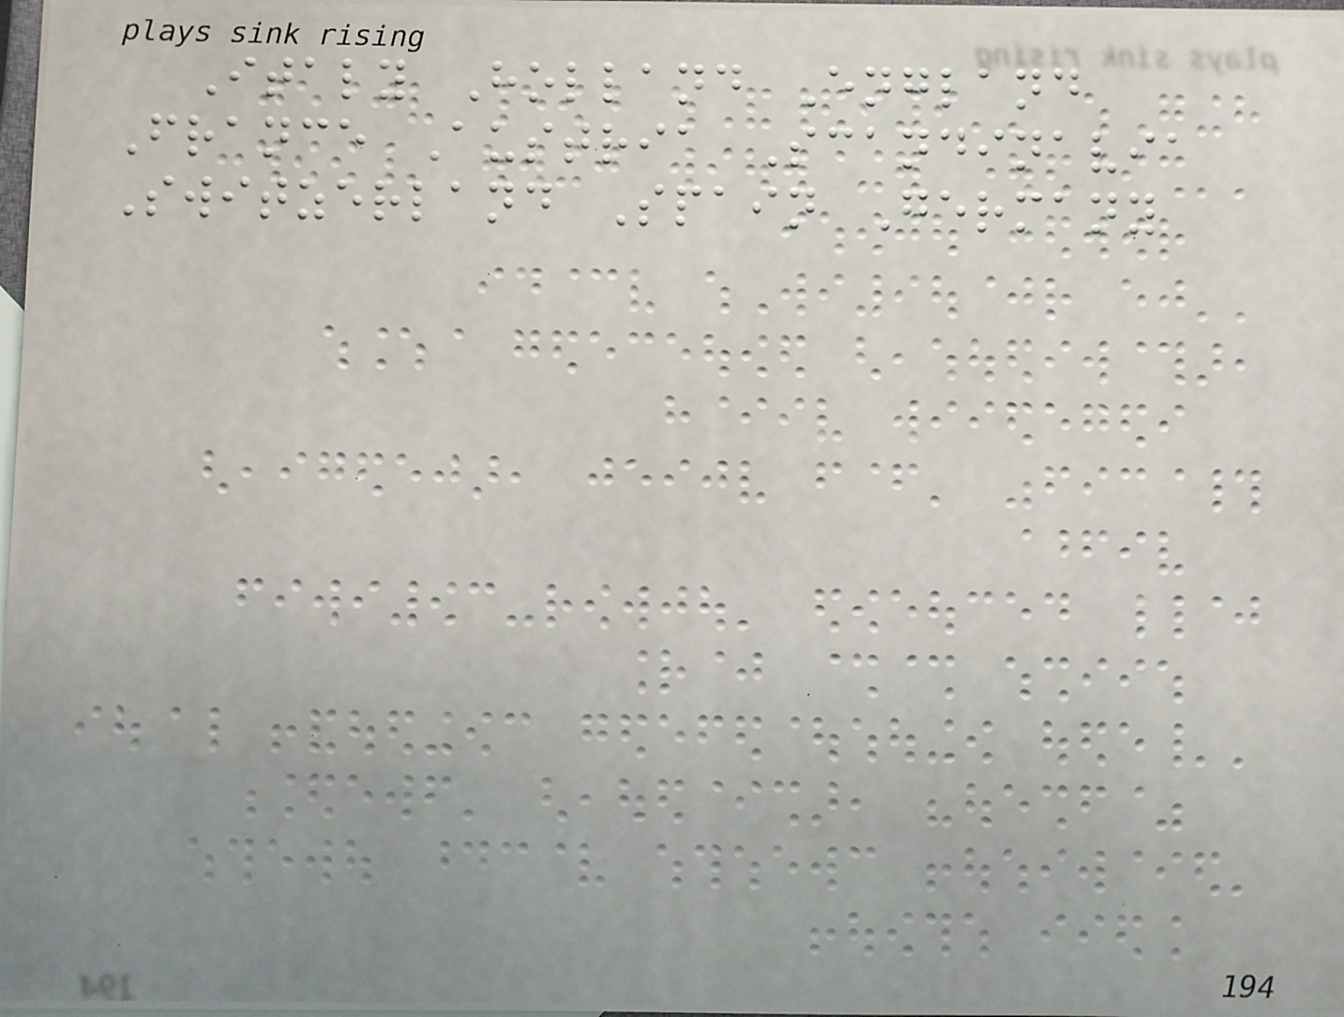Italy Holland England
France Austria Scandinavia
Switzerland Spain Germany
